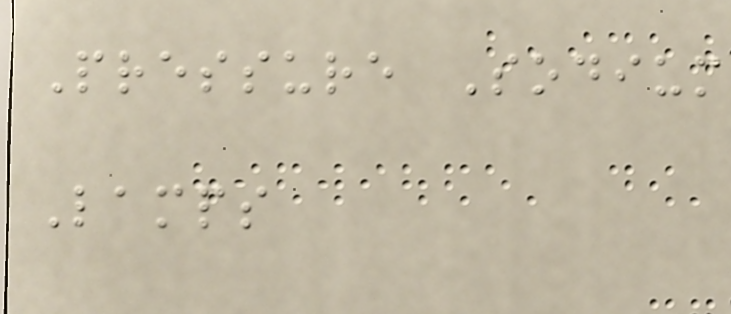Pressure Sodium
Lamps
